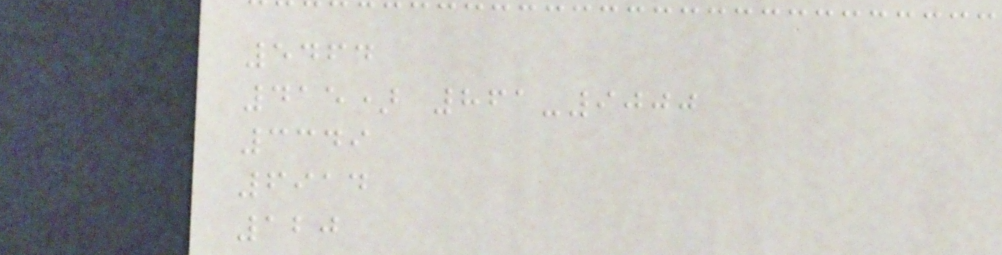5464
415) 861-9000
3349
6914
120
